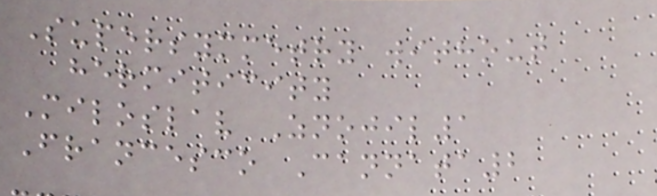Supersymmetry without
hermiticity
Miloslav Znojil1
Francesco Cannata2
